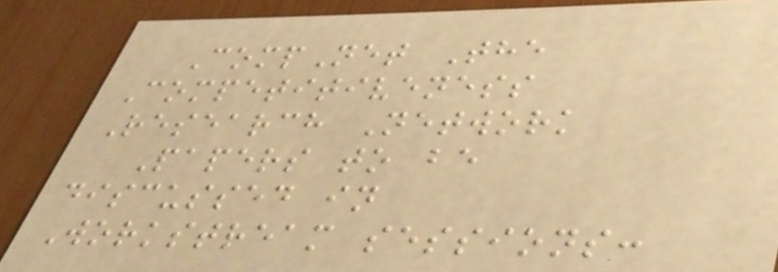CompNet The
Competitiveness
Research Network
Papers to be
discussed in
Workstream sessions:
